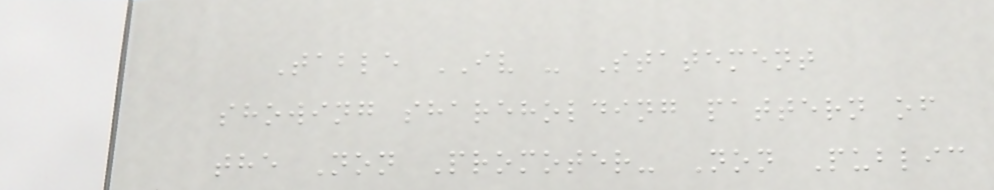Table IV - Statement
showing shareholding pattern of
the Non Promoter- Non Public
